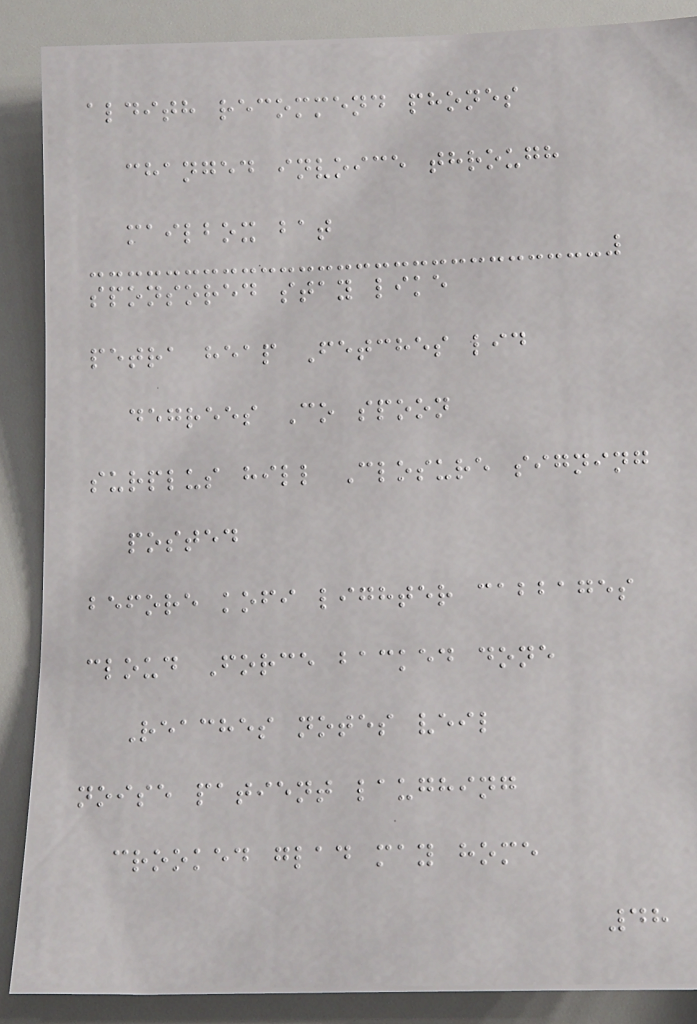aldith recommend phones
changed invoice through
mailbox bat
sponsored stay like
petra heap Fetches lid
degrees Co spoon
surplus hill Closure signing
posted
before kofi lighter cabbages
cloud Force backed done
Reaches notes veil
noise patient laughing
crooked glad may home
48
